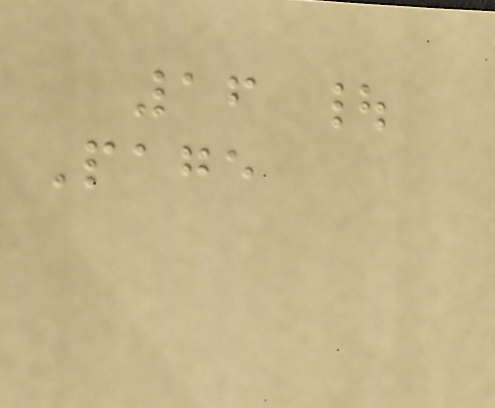16 |
Page
